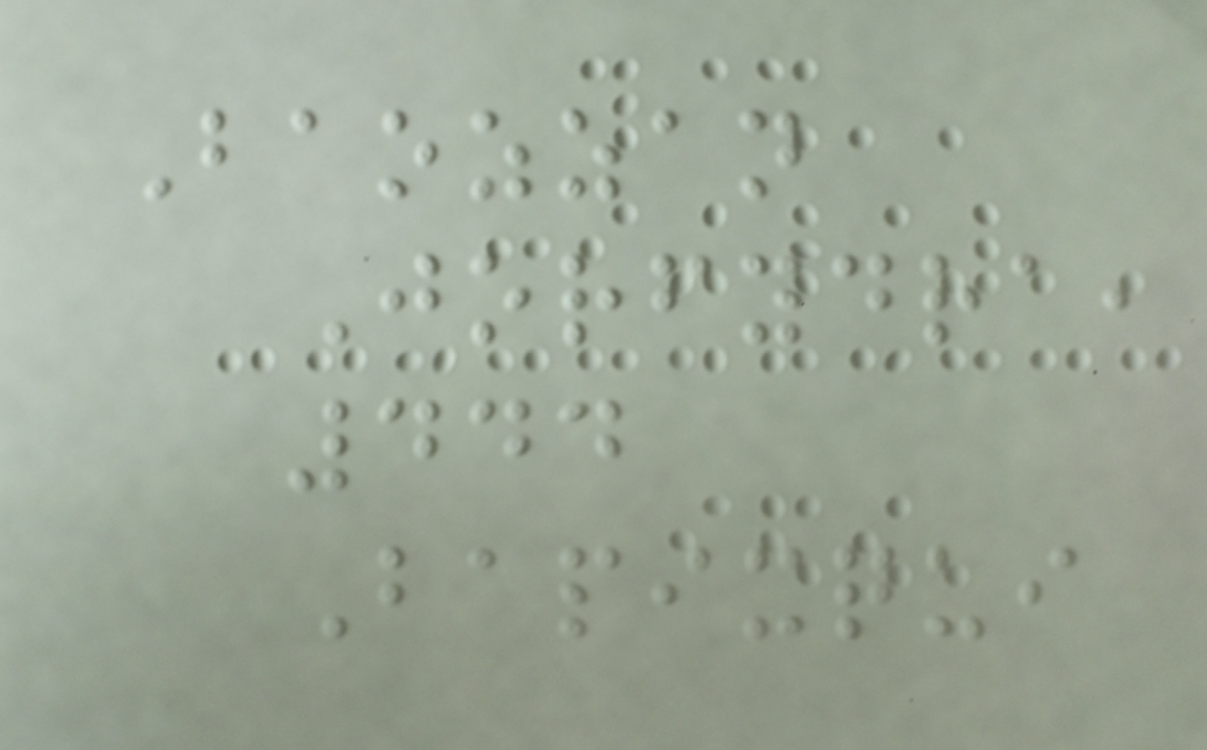Baozzan
Jorfydra,
444
Bapixqui
